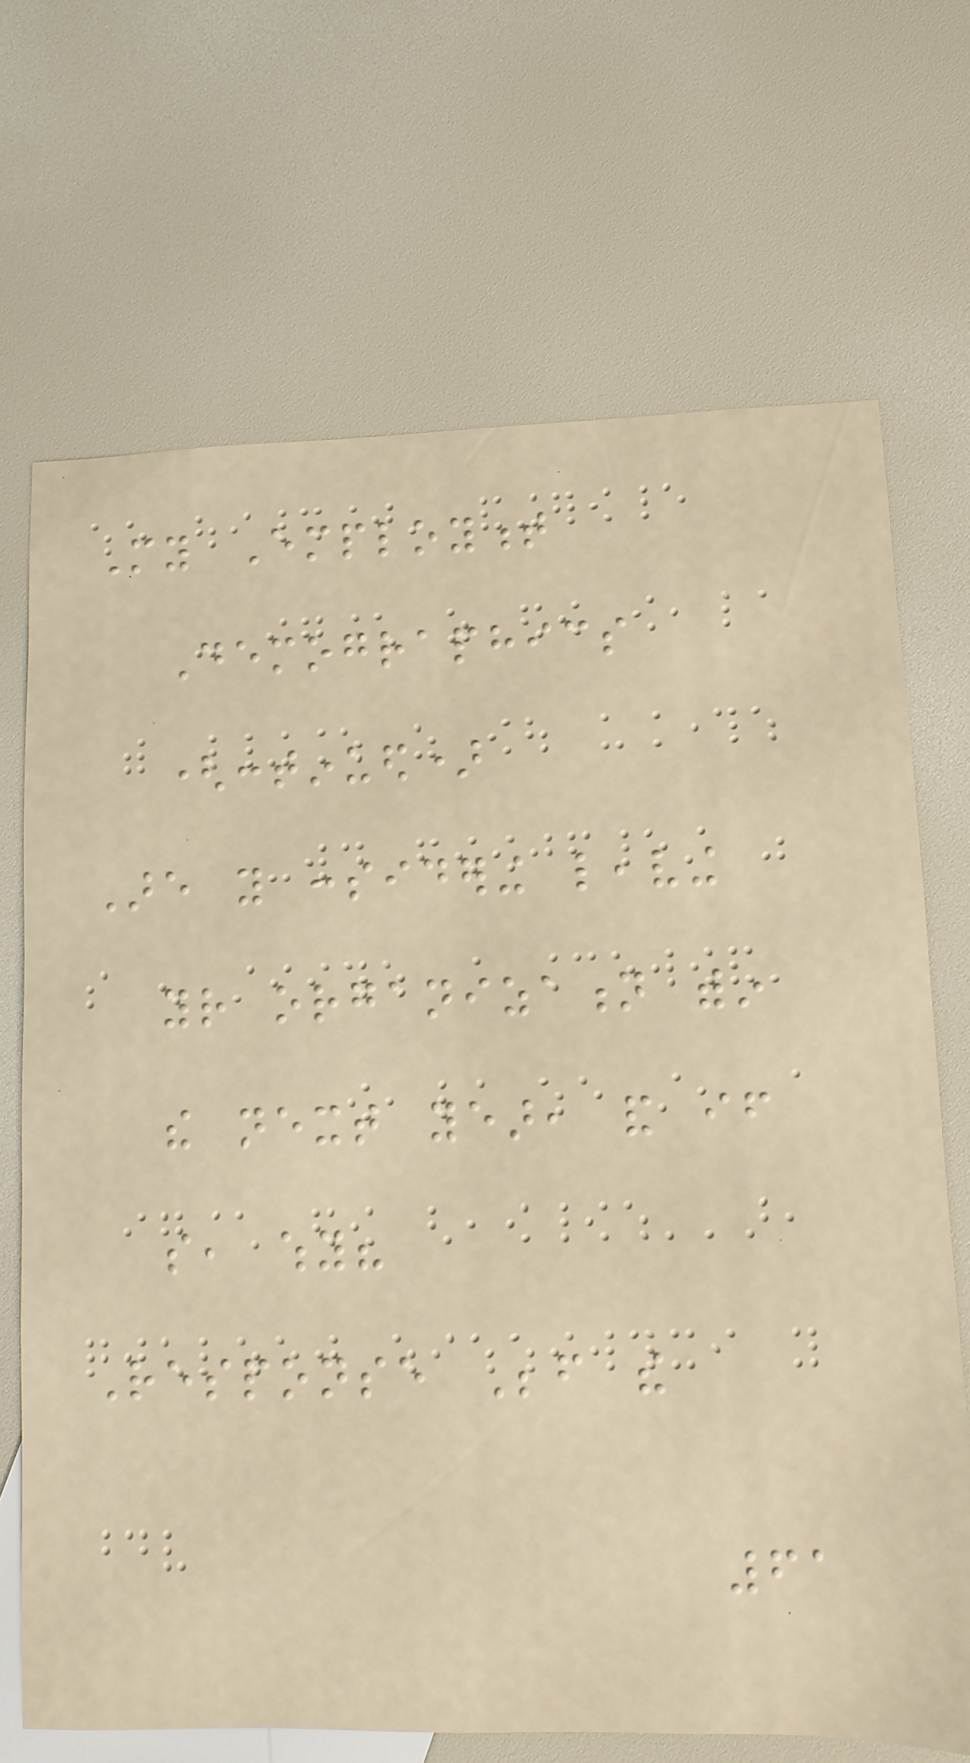My Employment
Demographics
(continued)
Are you considering leaving
your organization within
the next year, and if
so, why?
Response Before the
61
